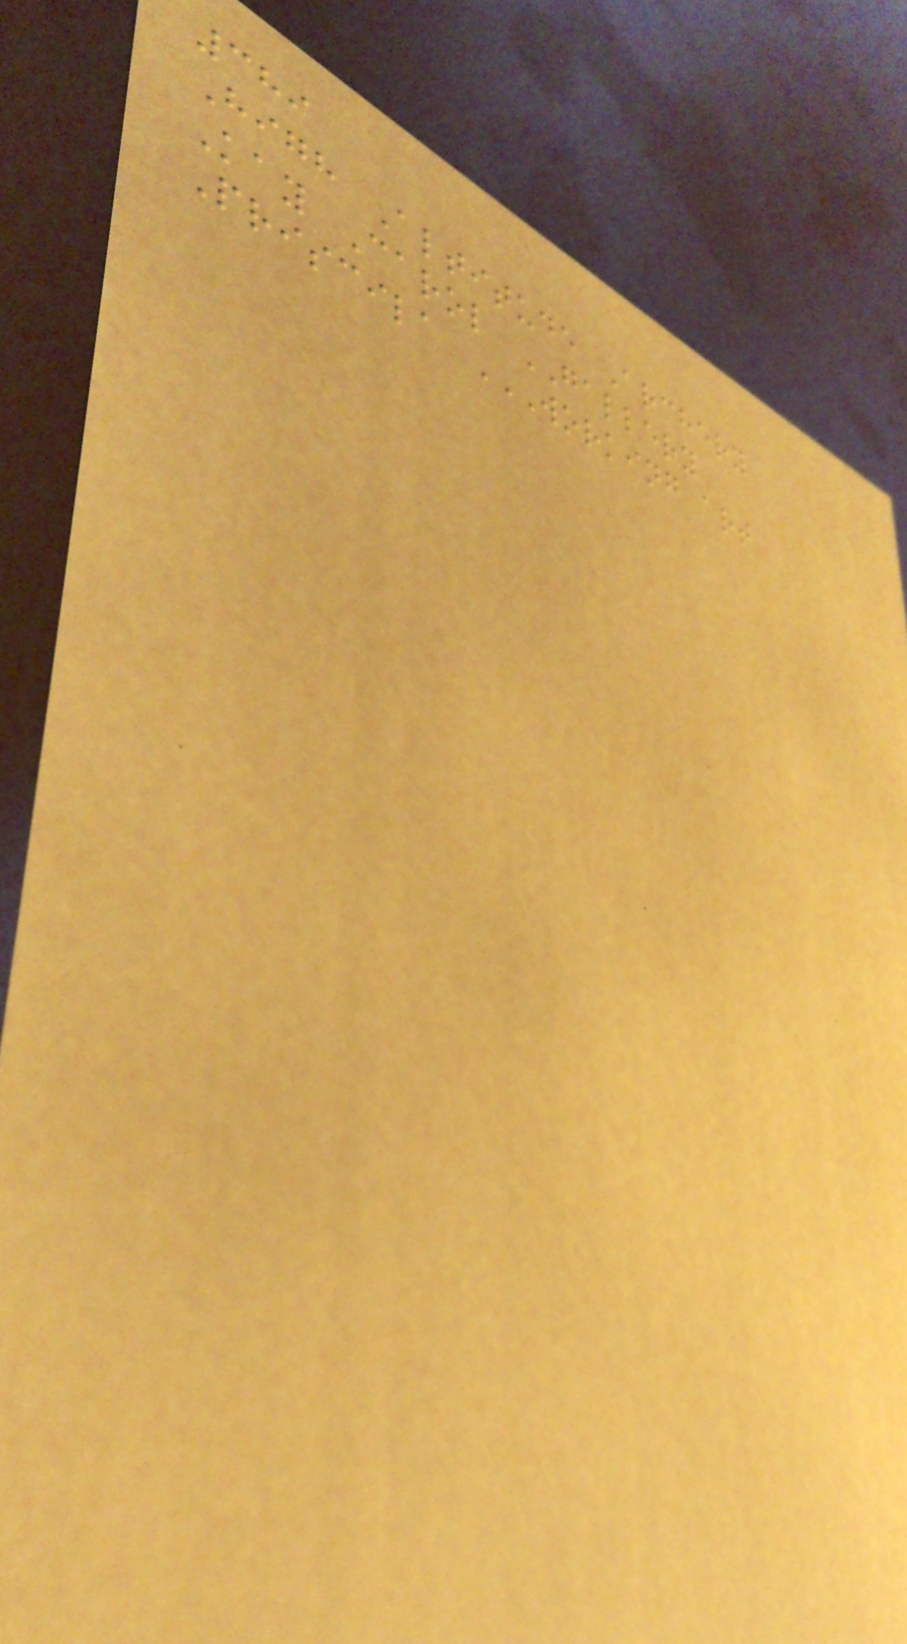389
High Altitude Archery
Kay Carol GALLERY
Priscila WORKING ART
